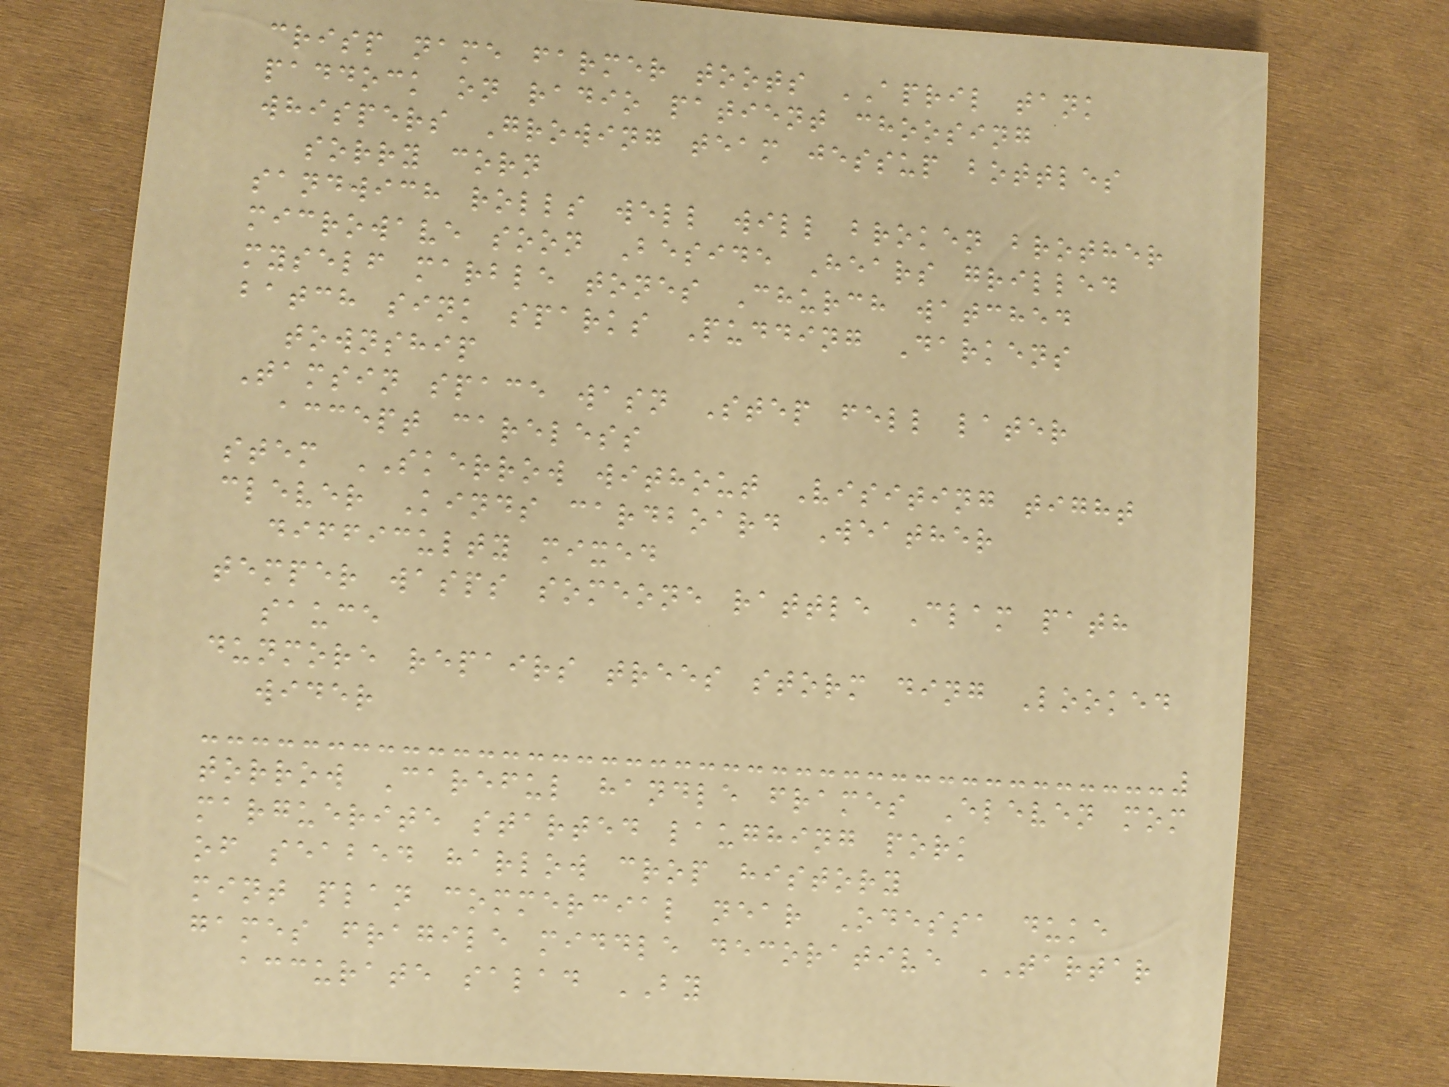crisp name farmer toots APRIL tank
paddock on radio patient choosing
whispers Growing team jessup bottles
sorry corn
sandwich rolls well will broken brother
microwave soon Beside Hears grilled
myself marble tones Church watched
batch sink sparks Pudding Darkens
township
Tamsin space wasn Step fell later
accept careless
stem SKERROW without Visiting tight
clever Kinds cardboard Weather
difficulty mixed
temper wasps someone rattle Clam path
sauce
dunmore repairs trees storm ding Looked
wider
torrow Careful handle frames Eleven mom
marguerite started laughing pork
of seabed harlow crop history
mint plan commercial near Odessa duke
games fragile middle decorative TARTAR
accurate salad BY
